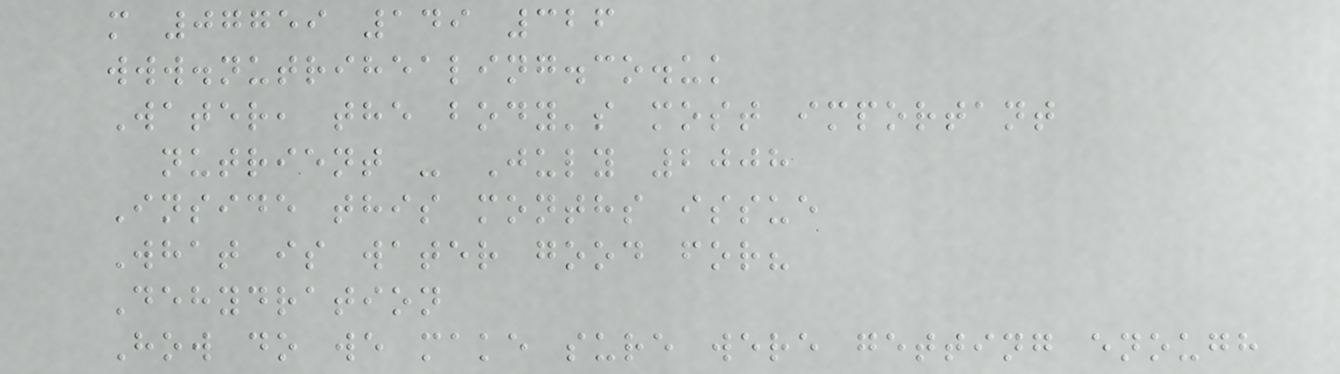m 07759 149 326
www.nutrihealing.co.uk
Water, the body's most important
nutrient - July 2008
Inside this months issue
What is water good for?
Dehydration
How do we make sure were getting enough
